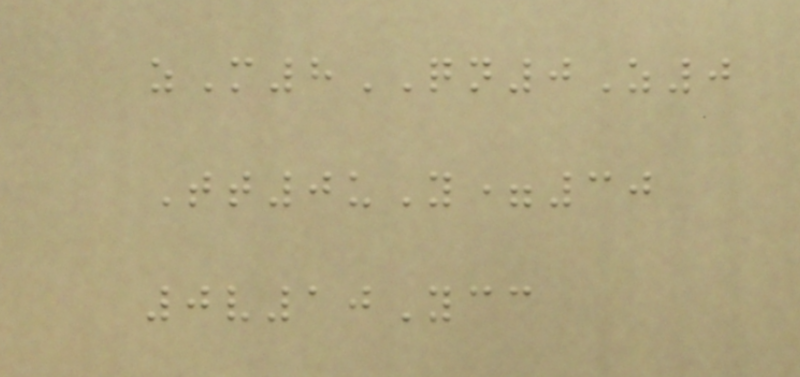zM8QN0Z0
Tt0uY=30
0v10Ycc
